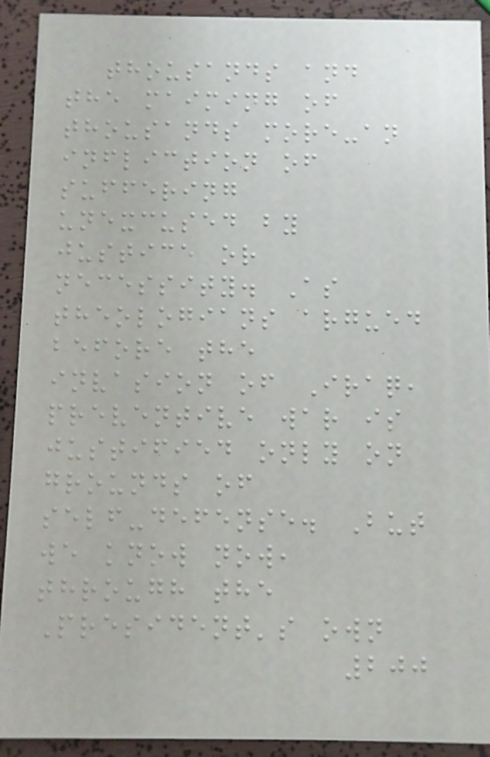thousands and
the maiming of
thousands more-an
infliction of
suffering
unexcused by
justice or
necessity. As
theologians argued
before the
invasion of Iraq,
preventive war is
justified only on
grounds of
self-defense. But
we know now,
through the
President's own
200
